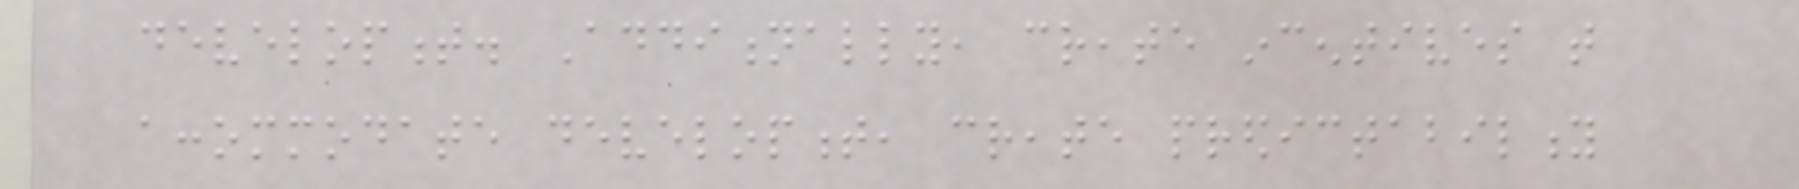development. Additionally, create incentives that
accommodate development, create predictability
